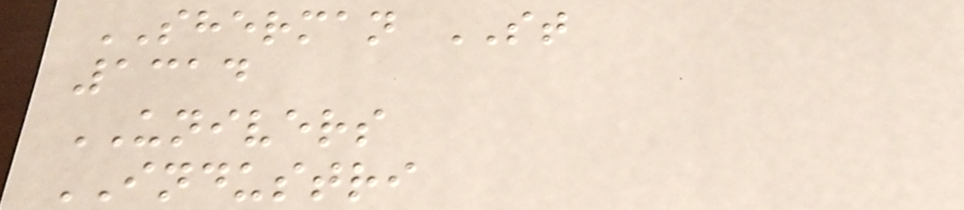SHERMAN ST
1314
UNIVERS
INDUSTRI
